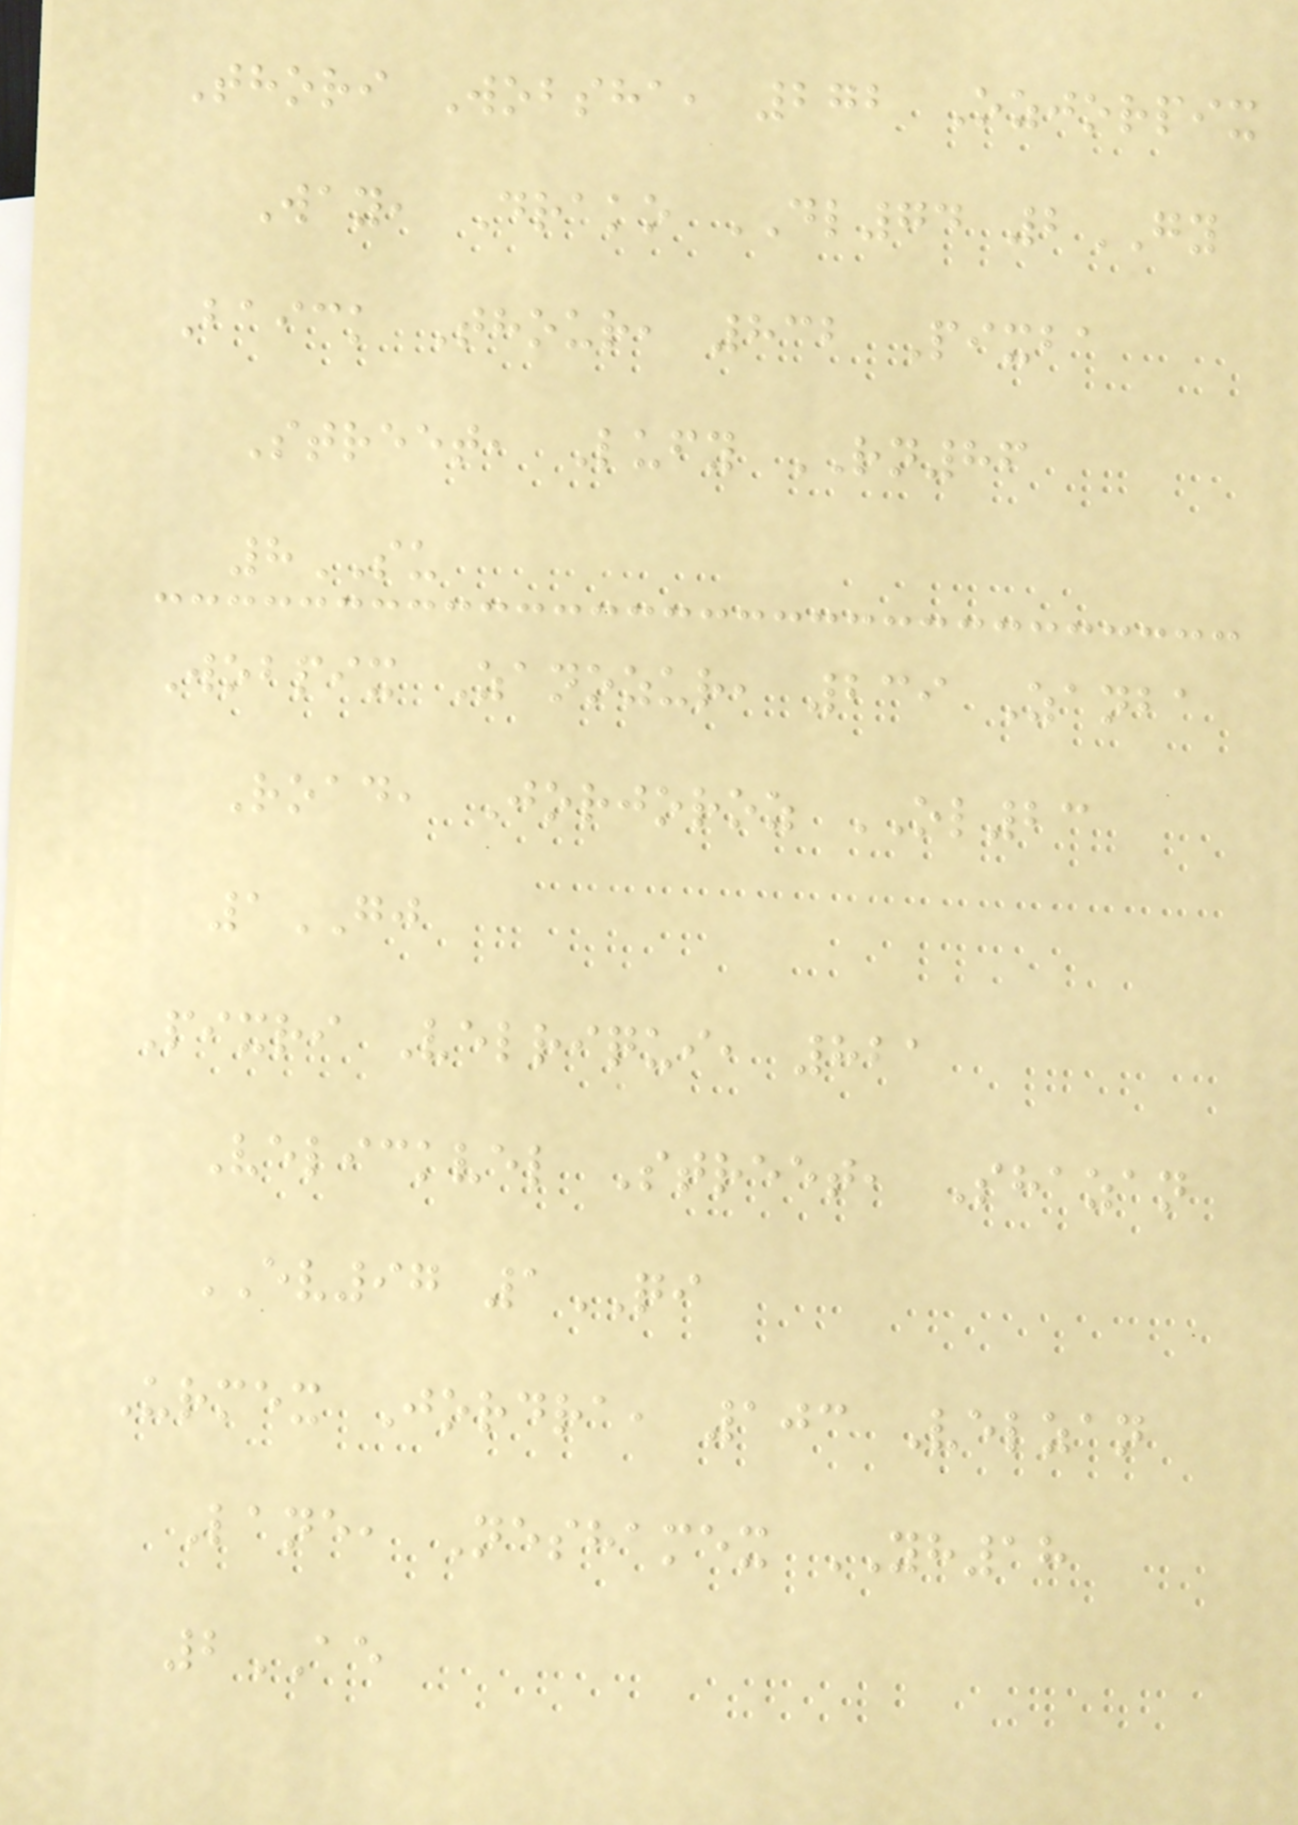Thori Wobsha, 272 Ozjorpix
Way, Drako DL74 2GY
Baick Thour, 832 Pixba
Street, Lufy RN86
8SU
Wobpix Zanozur, 239 Zanba
Road, Jorjoroz OL23
1GJ
Pixri Velriqui, 821
Velickvel Street, Shazan
EV97 1QI
Urmex Jordra, 103 Velzan
Lane, Neshamex YH18
2AE
